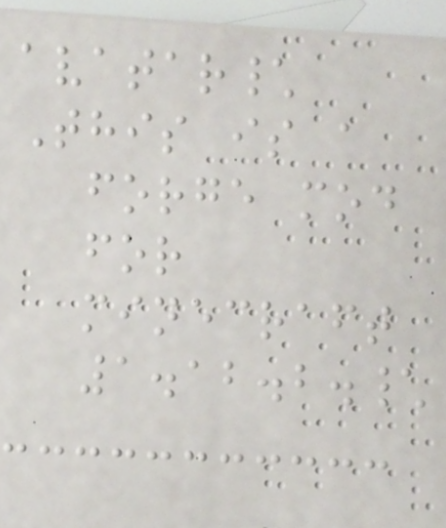avatar\
This is a
forge mod
for
minecraft
1.12.2.\
